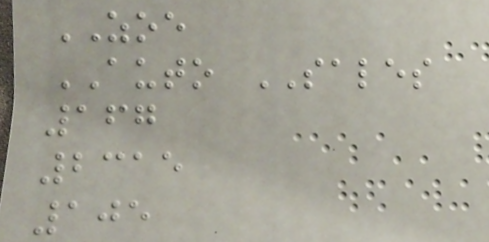ZOE
AUTO SALES
167
2315
105
